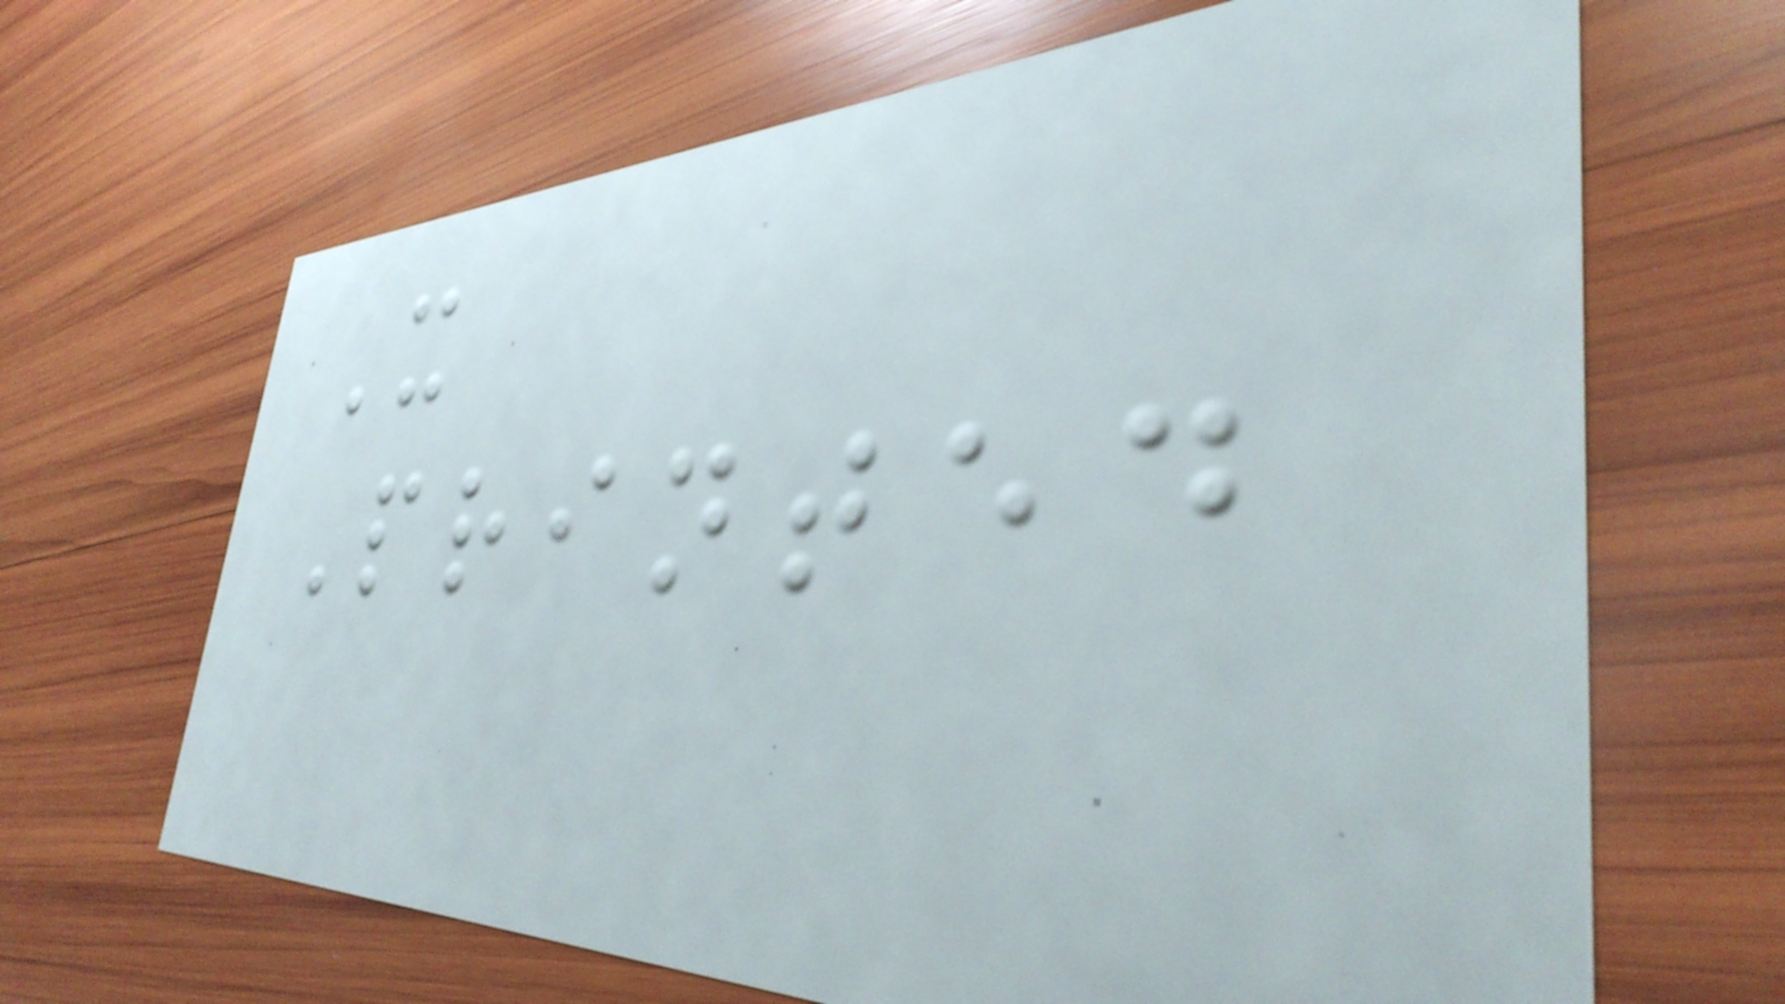X
Printed
